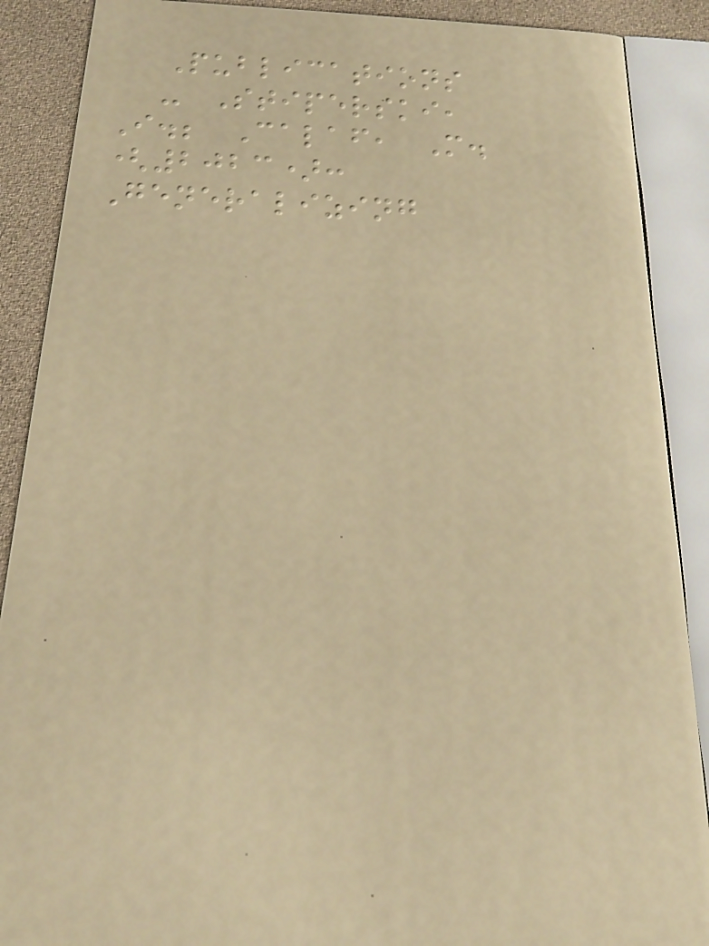Publications
- Stiperski,
I.; Calaf, M.
(2023):
Generalizing
